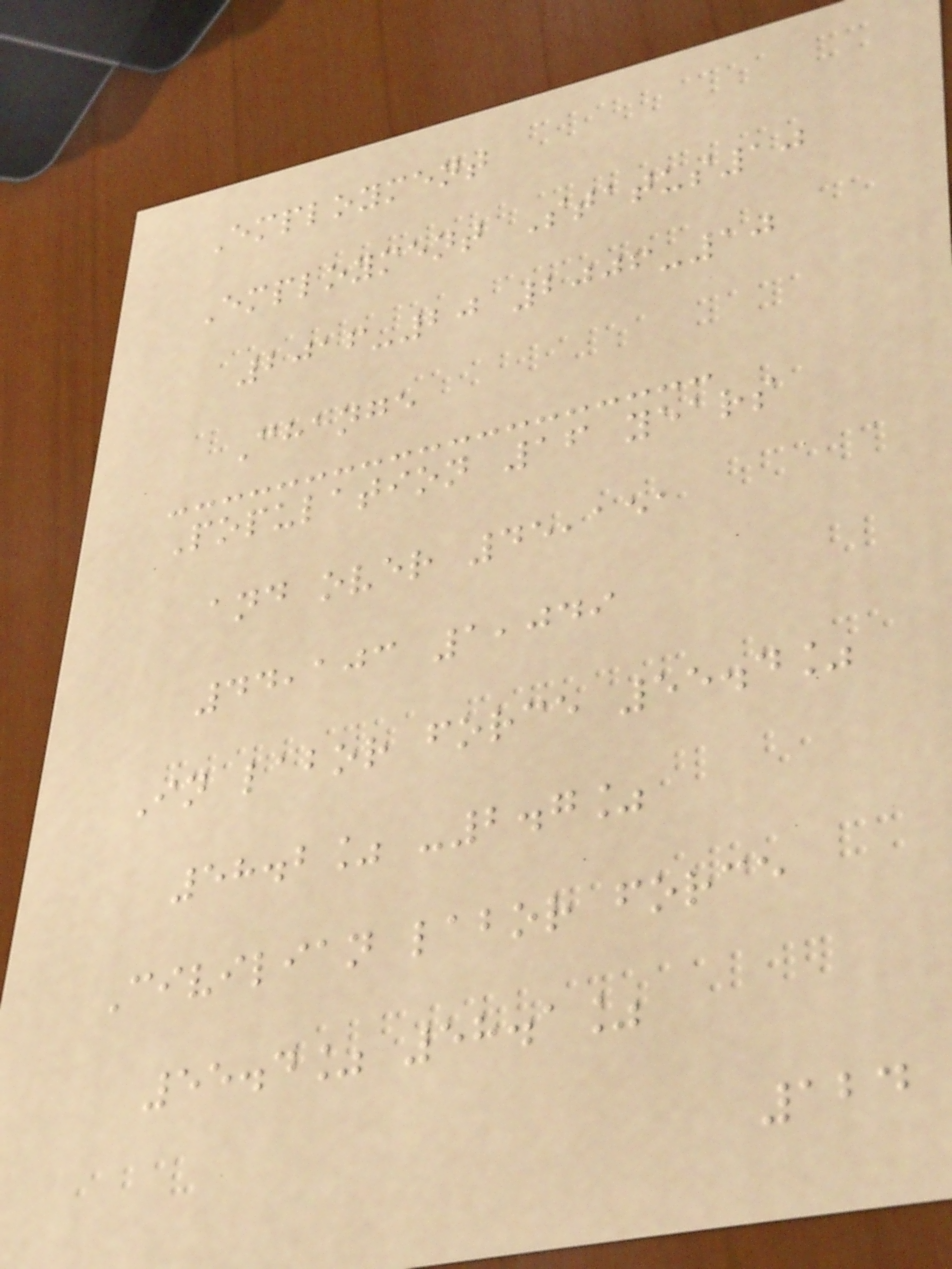Employment
Employment Status10
2016-20 2006-10
Change
Population 16 years
and over 45,151
44,103 1,049
In labor force 55.4%
58.2% -2.7%
Civilian labor force
55.4% 58.1%
124
